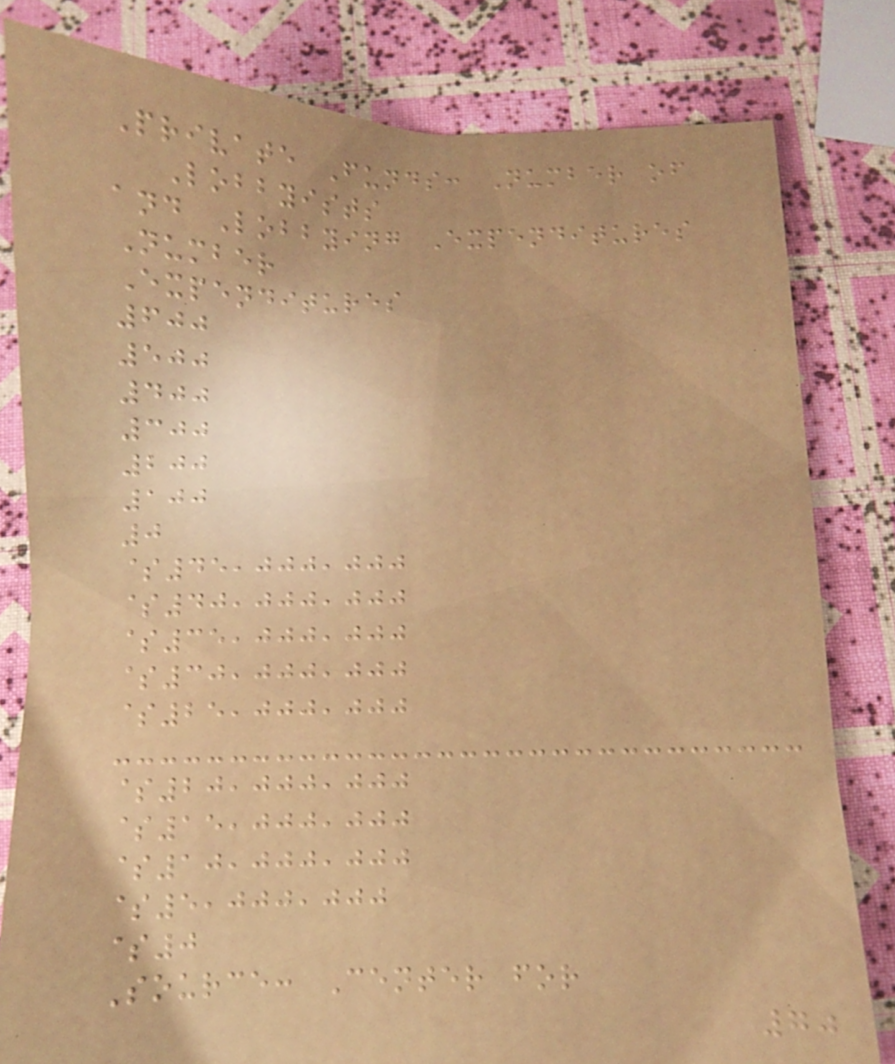Private Funds: Number of
Lobbyists
and Lobbying Expenditures
Number
Expenditures
600
500
400
300
200
100
0
$45,000,000
$40,000,000
$35,000,000
$30,000,000
$25,000,000
$20,000,000
$15,000,000
$10,000,000
$5,000,000
$0
Source: Center for
70
